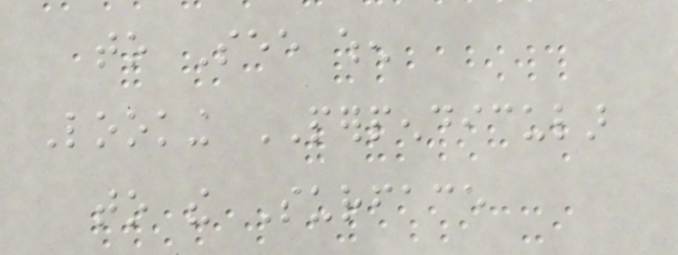to See when
Looking PERPENDICULAR
to the Surface
